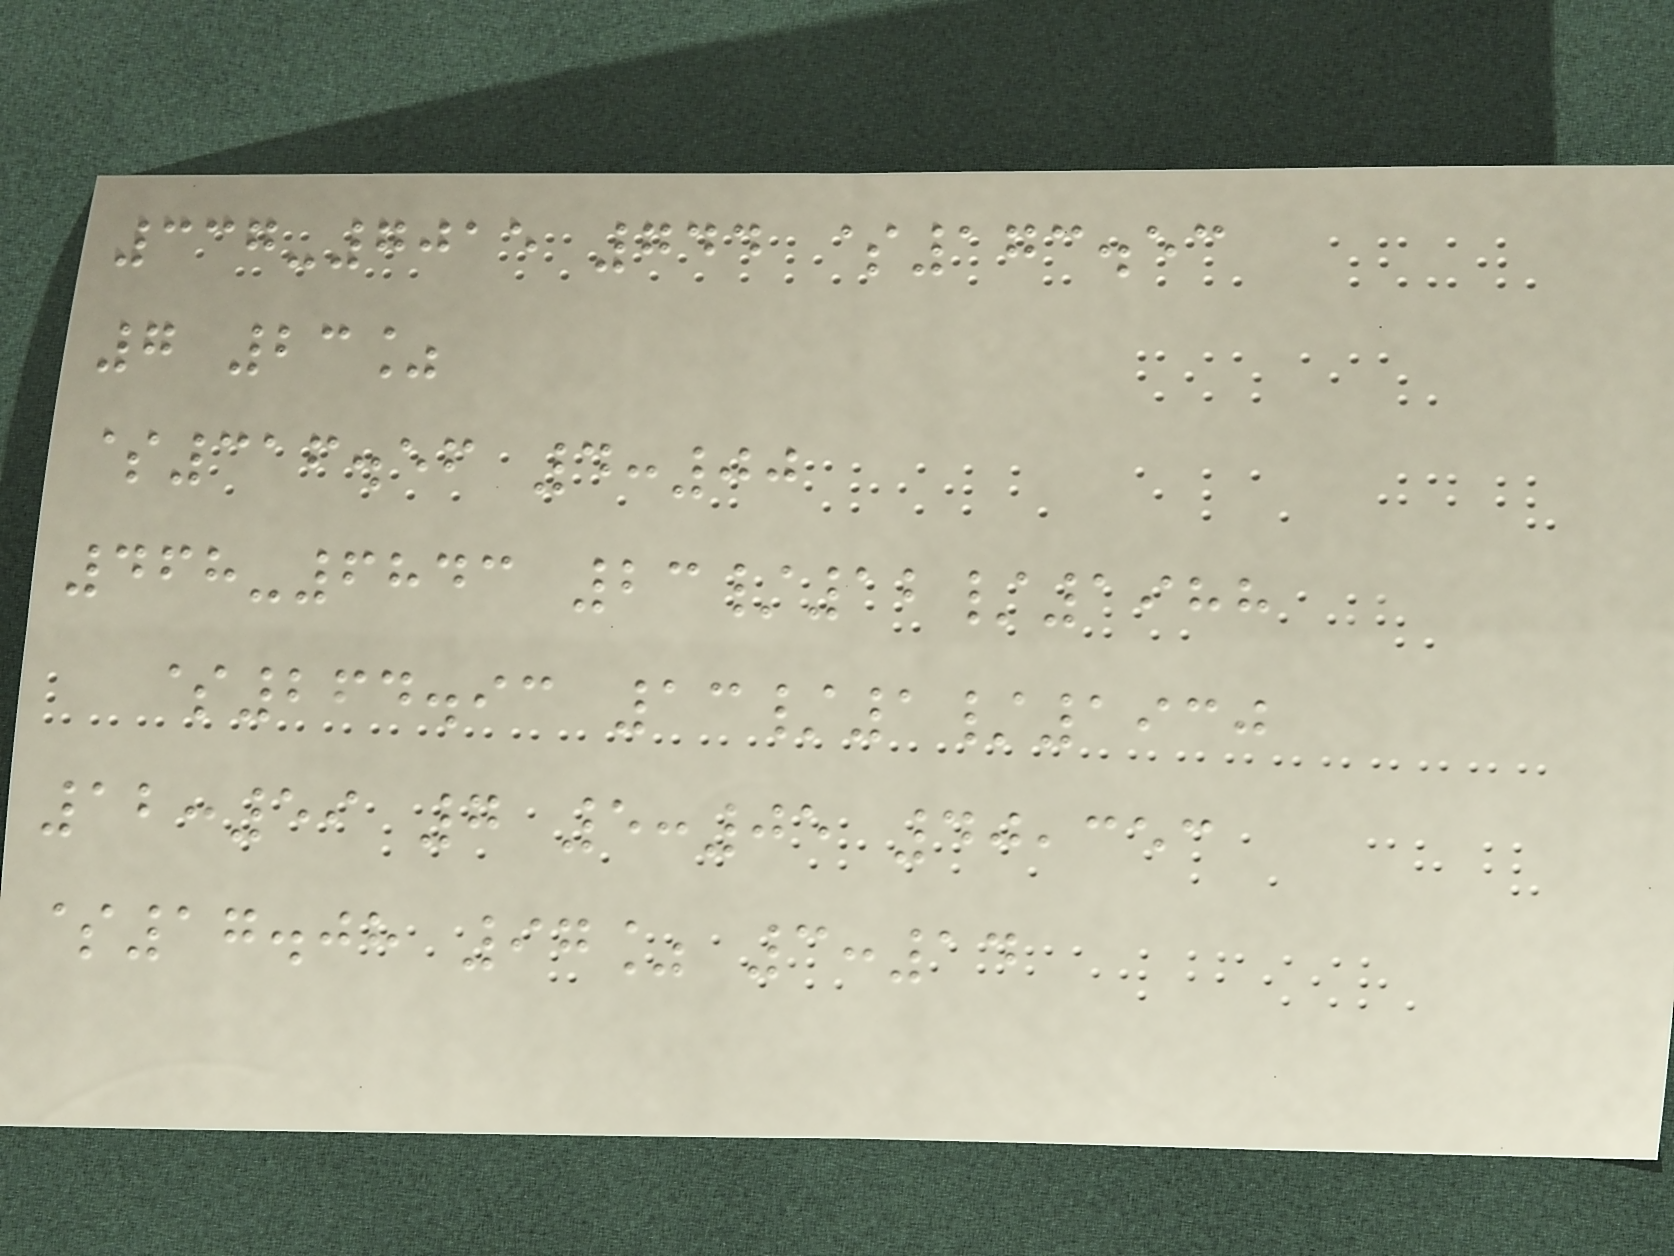337-7015 744 $173.53
7 23%
$316.56 4:00
468-6843 23/12/1988
$264.93 13/1/1930
12:59 7 5:05 40,353
$17.08 97% 3:14
